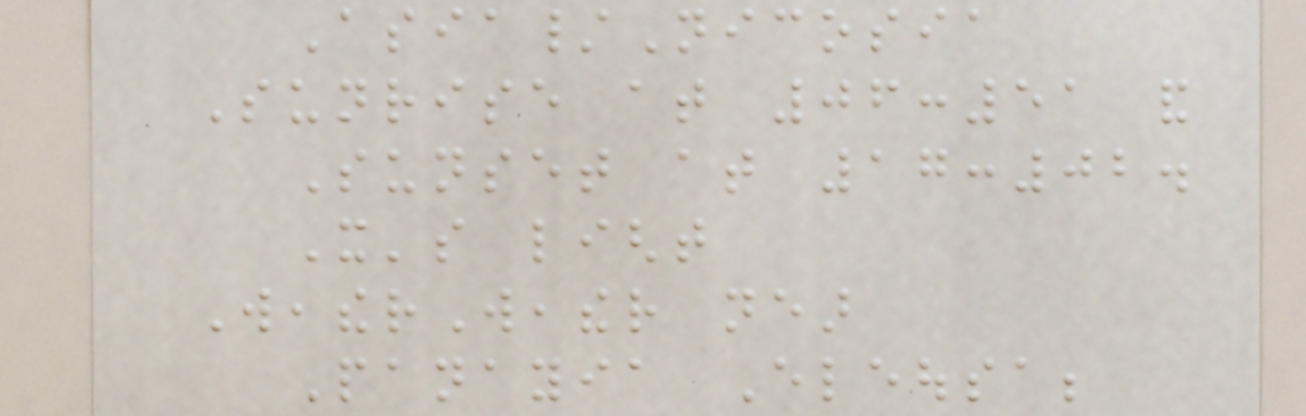Asia/Nicosia
Sunrise at 06:51 and
Sunset at 17:02.
It's light
WeatherWeather near
Panayia Eleousa;
